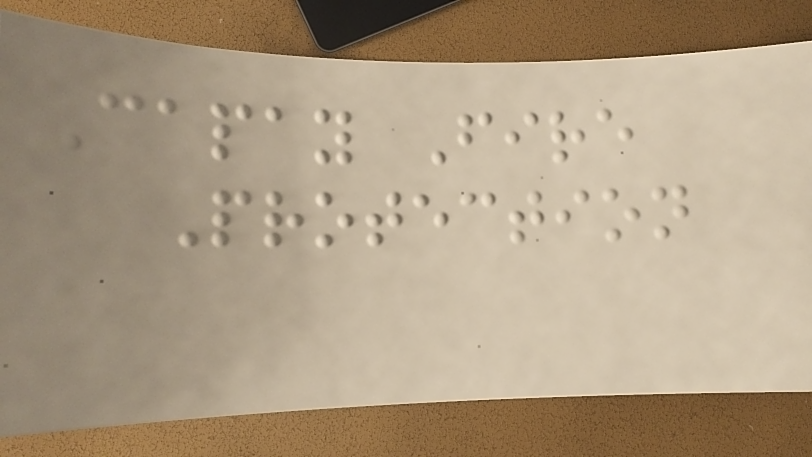Capay Fire
Protection
